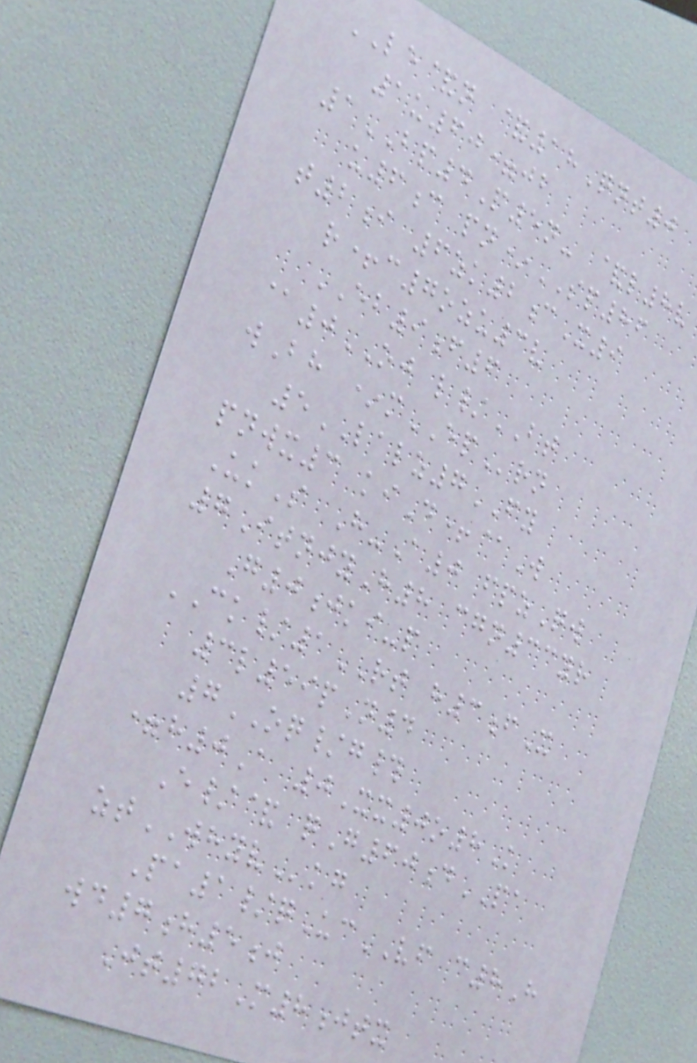LE&n &18Qnt0
1u60=jb
1BP4P5n- &l8v
u6c pn*SP86
t2i 6zk2cX9
r+c7ozu3v
EB9f6
@0OJ l/BT
wBh *mEPrn
5LALZ7FY
pnwx3 kiD+@W
UkS H-A0 fpzQw
7ItnjyH8 cgn33yr
G0jki-p
CK/1RT h3fX
3l59pN4
7OQ/g#
=h0A 0Xx0o8K
E/& qG60dPA
ztWHYVkg
Pa1/qUcVF c8H
wd7h5j
Jt72M8jtx
